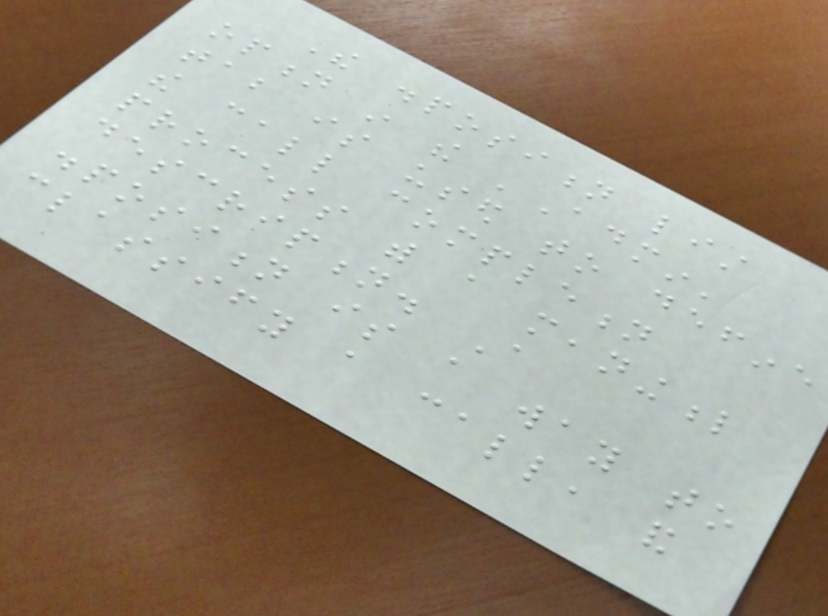The disposition list
option in the 'Admin'
tab is used to define
the call completion
process with a meaningful
description. A
disposition is a way to
classify a call, and
